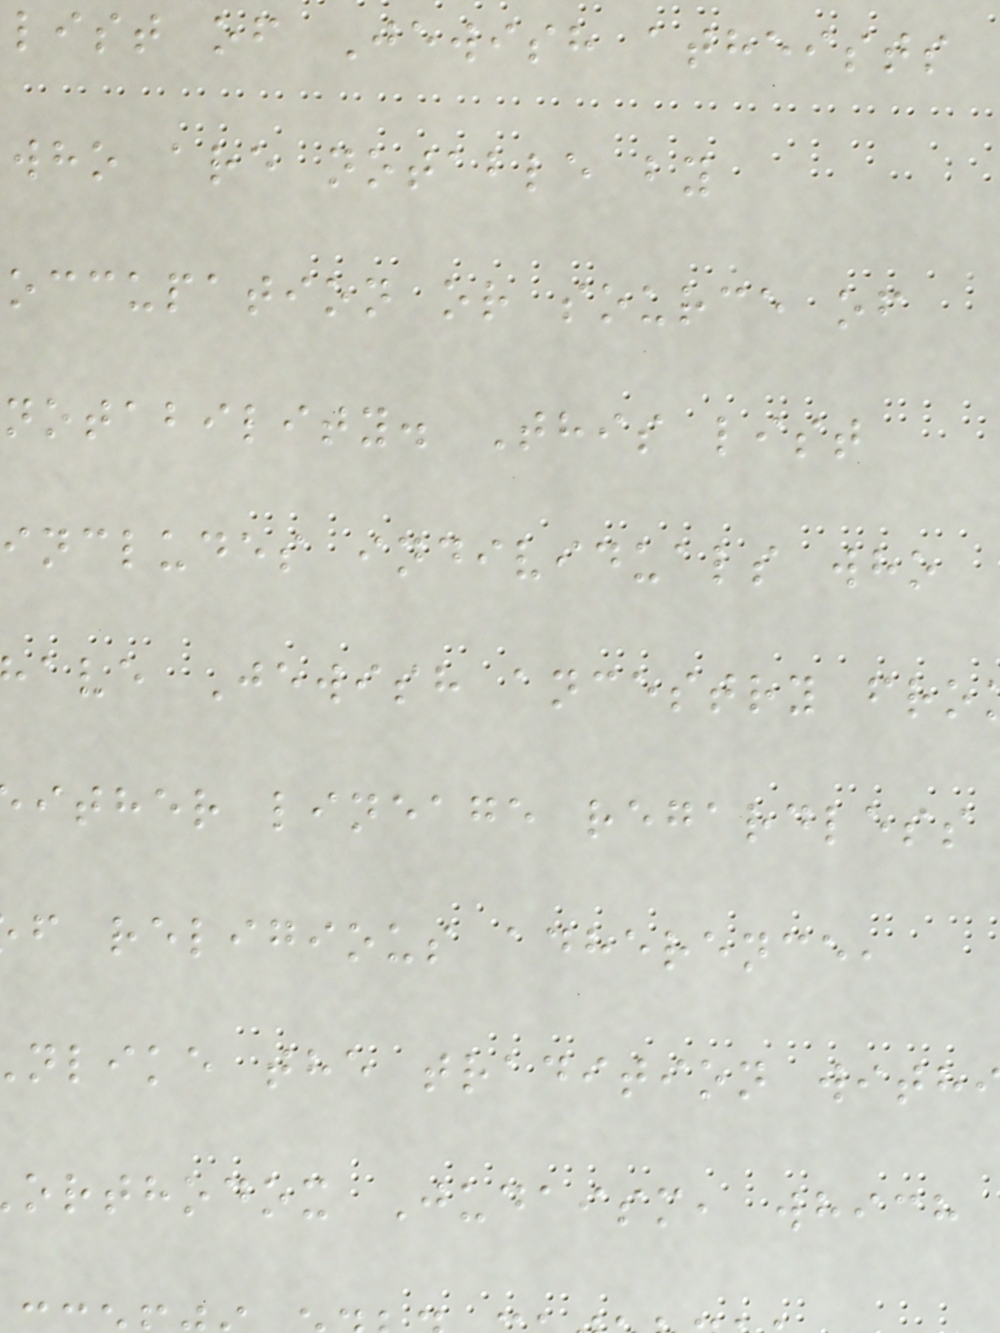list of Jewish atheists
who are notable by
occupation or source of
notability. This list
includes individuals who
ave Jewish ancestry fro
ither lineage regardless
f religious adherence,
nlike the tradition with
orthodox Judaism, which
